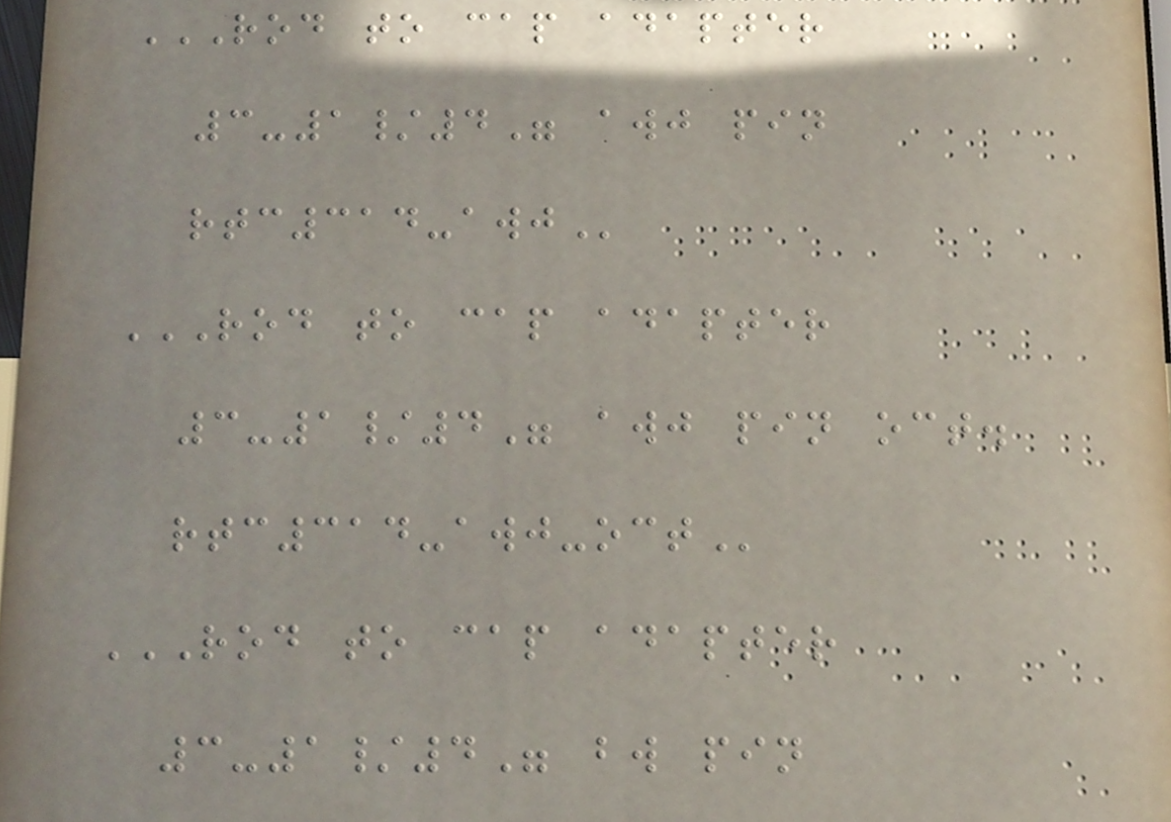ROD TO CAP ADAPTER
3-1/4" AWJ PIN
RTC314-AWJ
ROD TO CAP ADAPTER
3-1/4" AWJ PIN OCT.
RTC314-AWJ-OCT
ROD TO CAP ADAPTER
3-1/4" BW PIN
